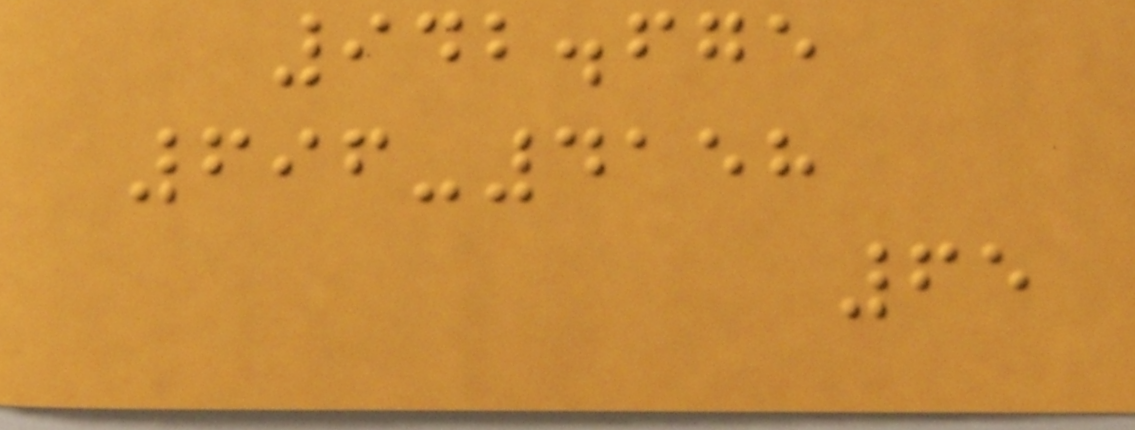942.675
696-4158
65
